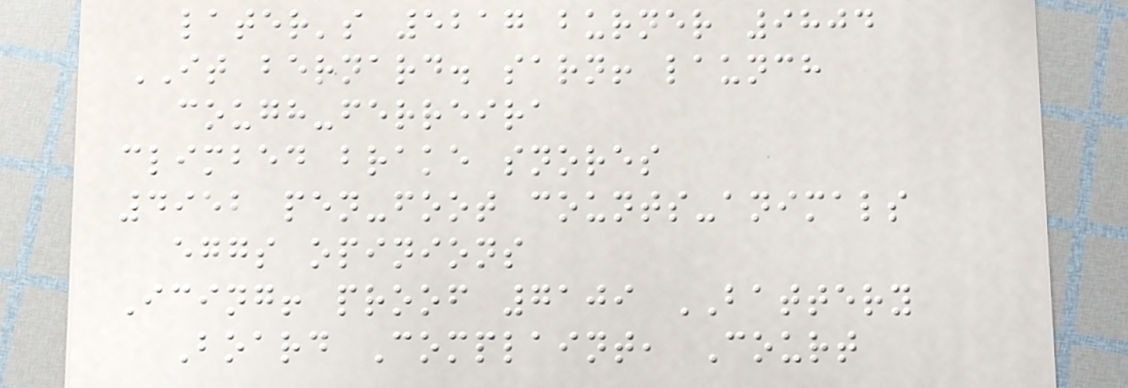later's 5217 burner 9804
IT bernard. sarn! launch
cough-ferreira
climbed brake snores
4952 pen-foot counts-animals
eggs opinions
Icing! proof 7109 BATTERY
Board Complaint, Court
